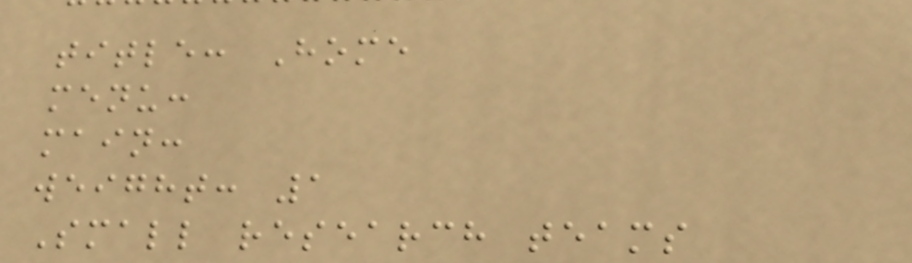title: Home
menu:
main:
weight: 1
Small research teams
